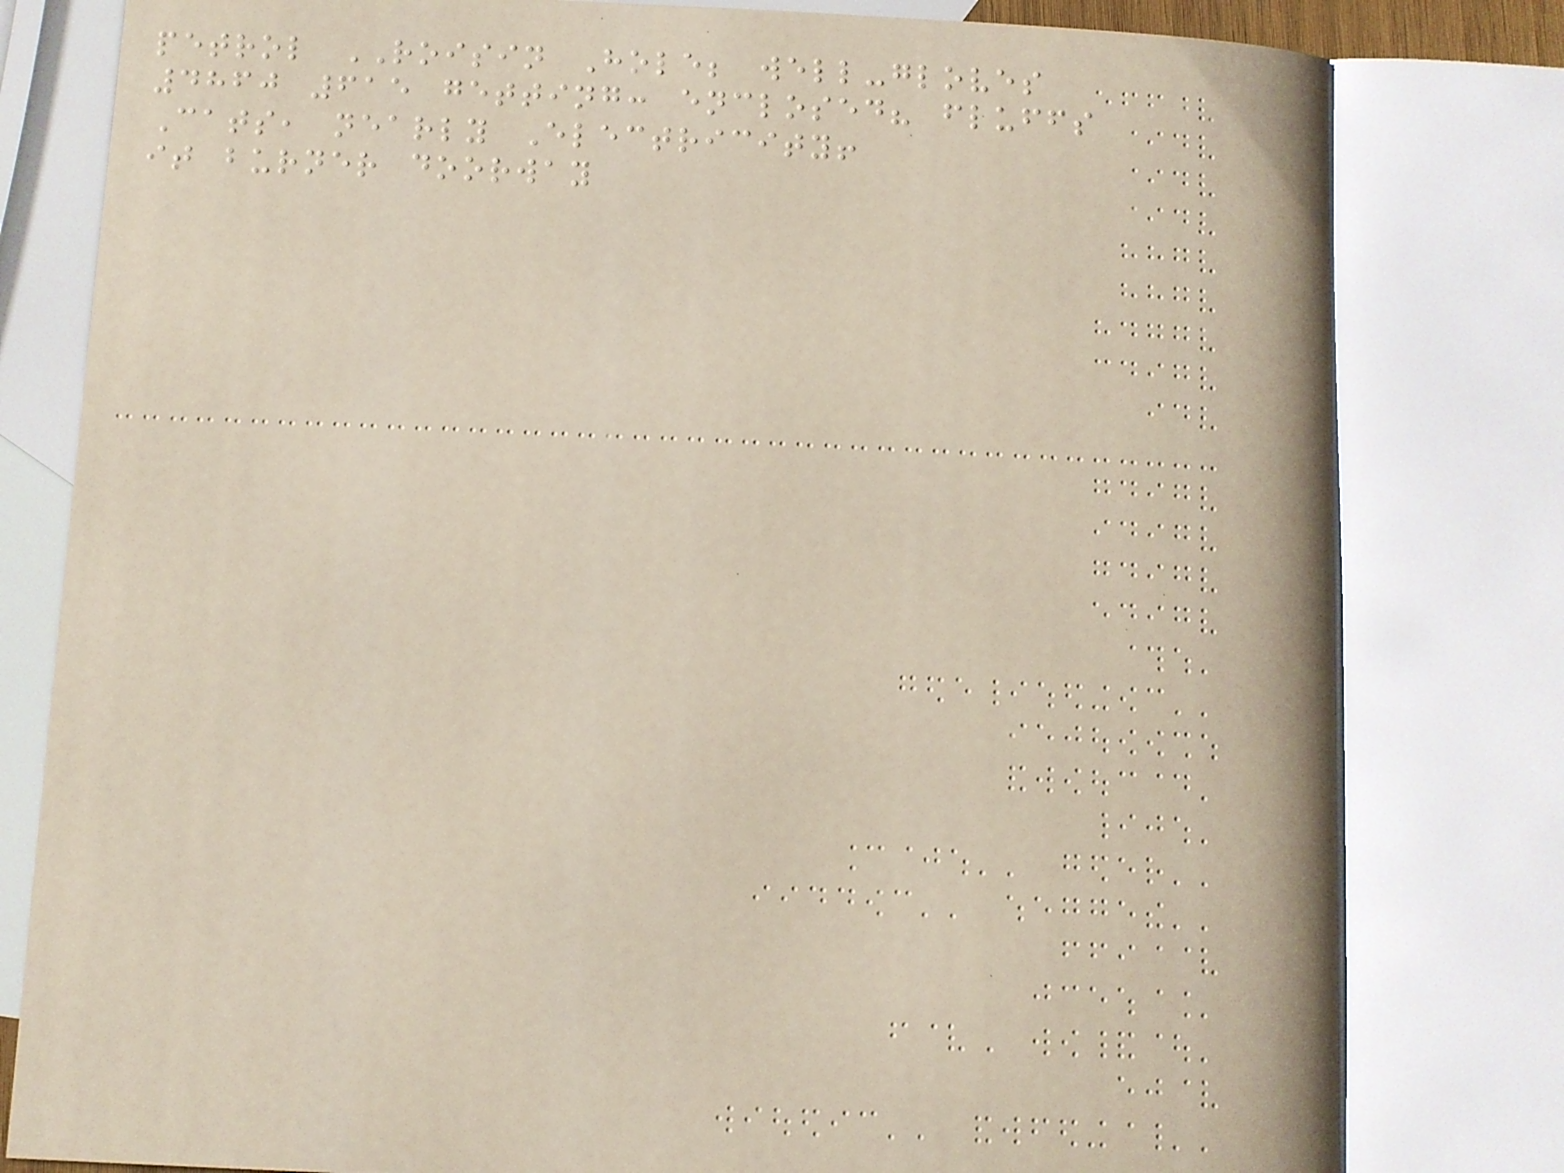petrol ROISIN Hole; well-gloves
4860 615 getting: enclosed? fluffs
Cats, nearly Electricity!
it burner doorway
